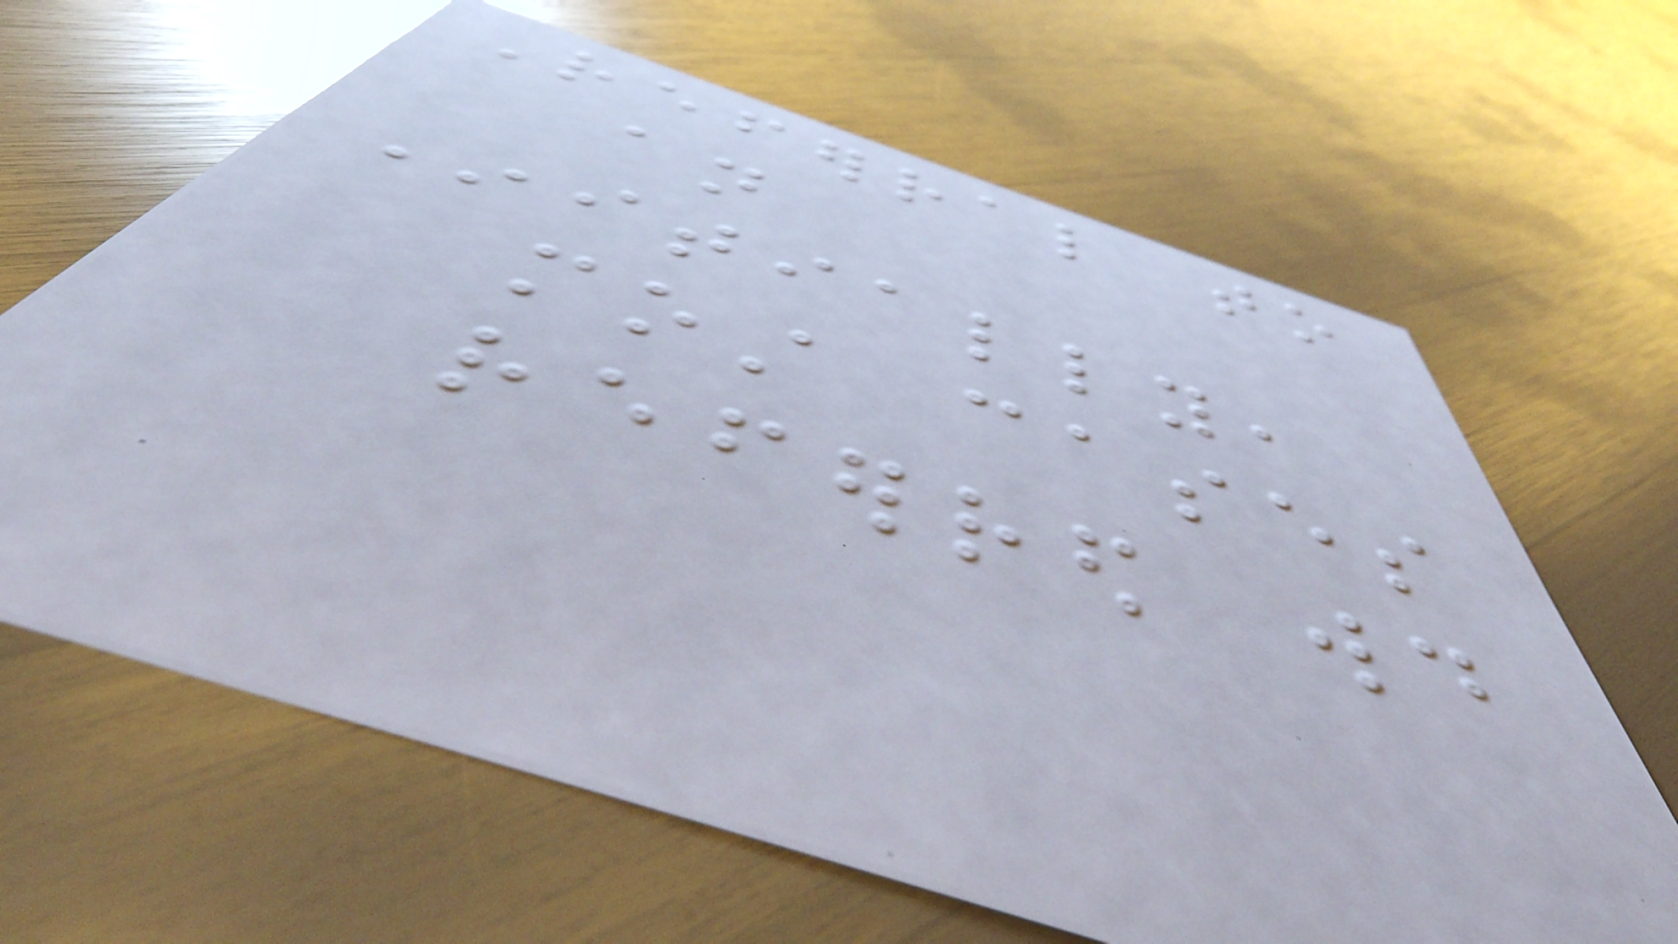Referral to
an
Initially,
most cases
referred would
